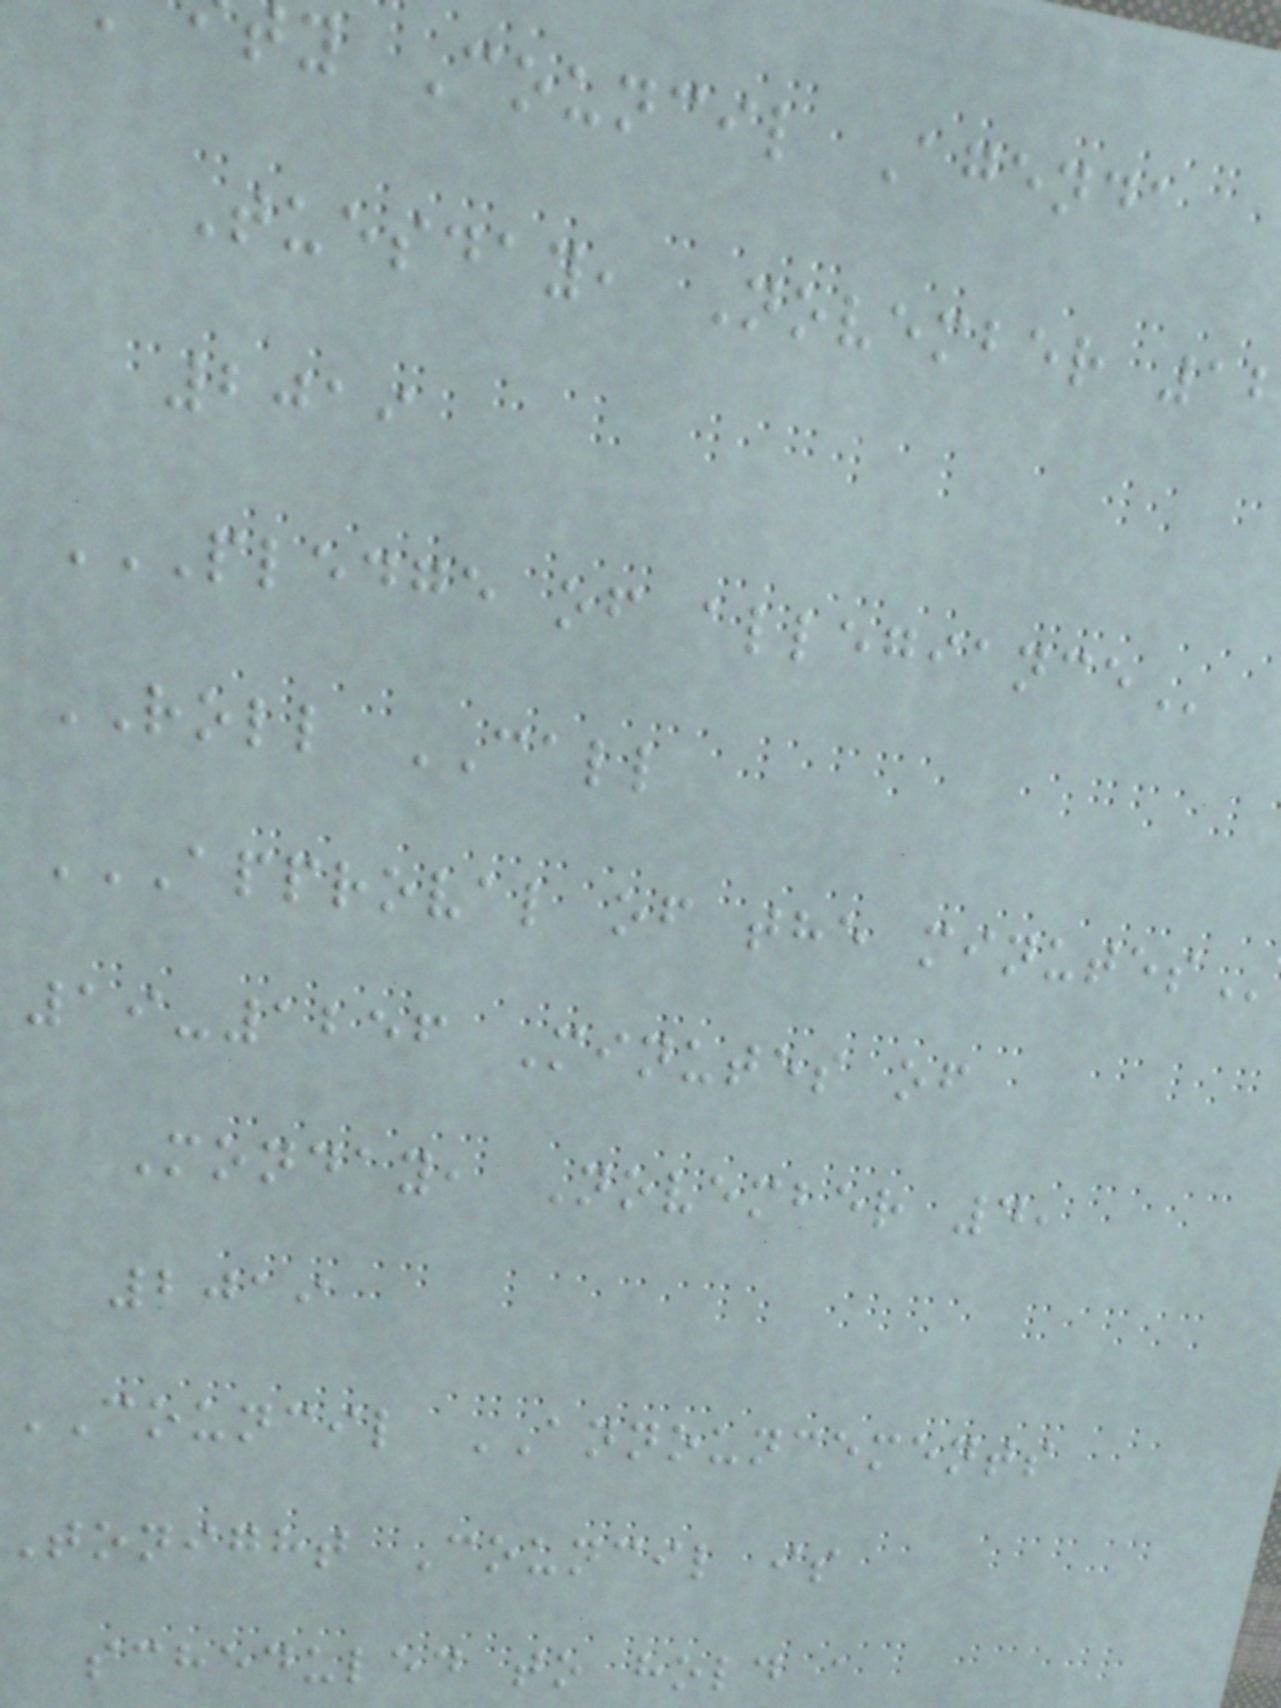y Council Agenda
Tuesday, November 1
2019
PLEDGE OF ALLEGIANCE
ROLL CALL
APPROVAL OF THE MINUTES
19-1256 Minutes of
Monday, November 4,
2019
COUNCIL ANNOUNCEMENTS
Tonight Council is
scheduled to hold a
